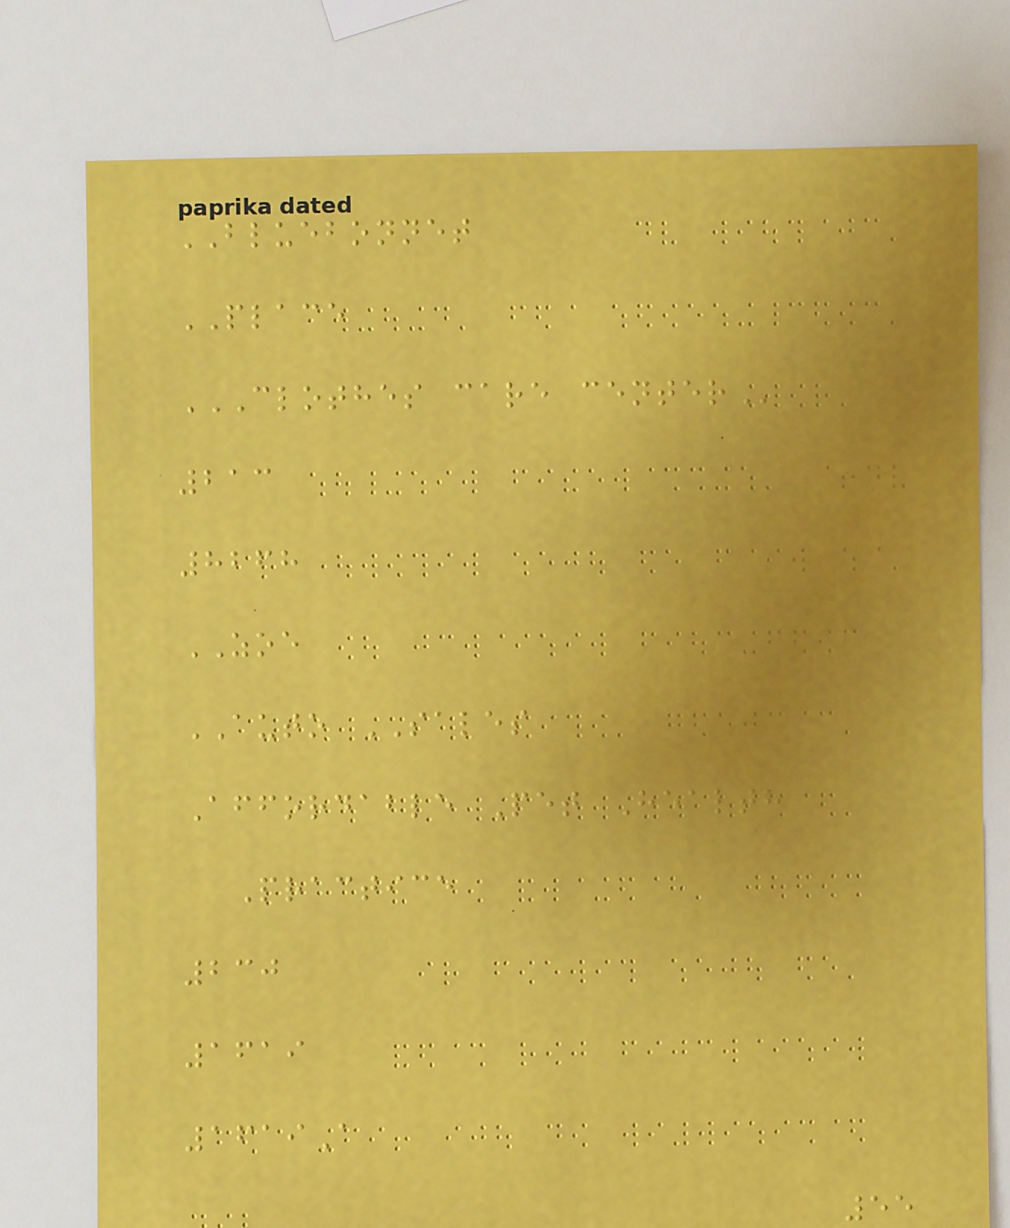BLUEBONNET
PLACE
CLOTHES CARE CENTER
213
8268
ZOE
AUTO SALES
Affordable Pet Health
Practice
230
1619
1619A
55
